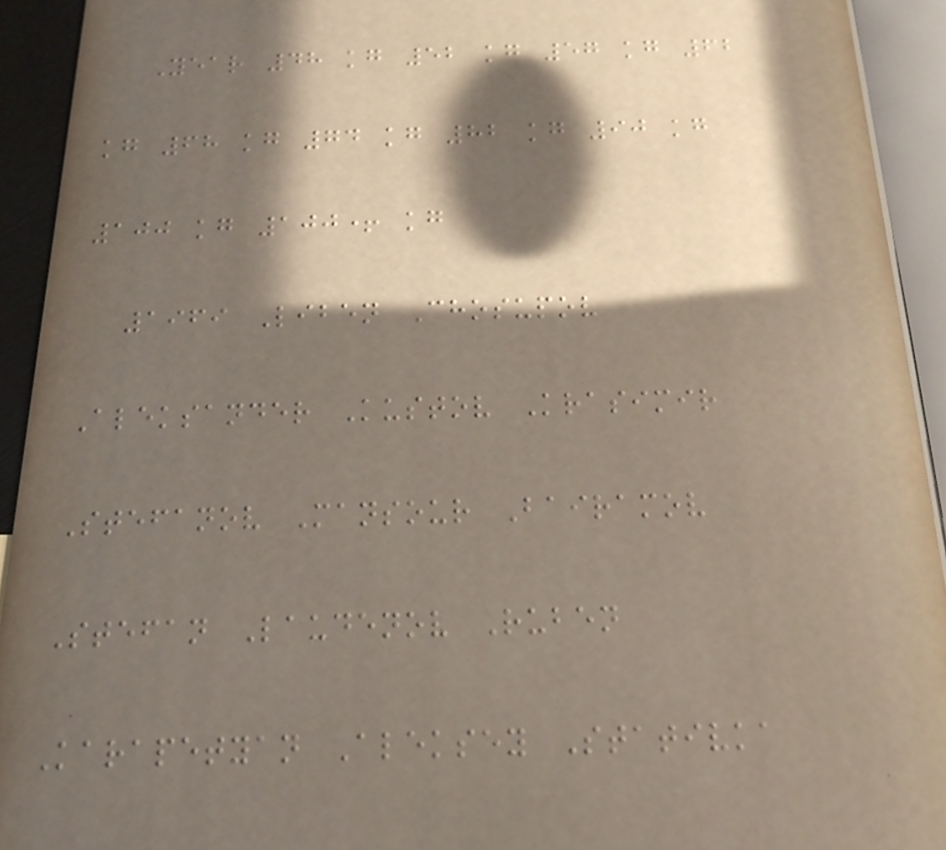Year 48 kg 52 kg 57 kg 62
kg 68 kg 74 kg 82 kg 90 kg
100 kg 100+ kg
1969 Liben Chosupov
Aleksander Kustov Krasimir
Stefanov Mansour Bairamov
Stefan Laudenov Ruben
Karapetyan Aleksey Stativka
